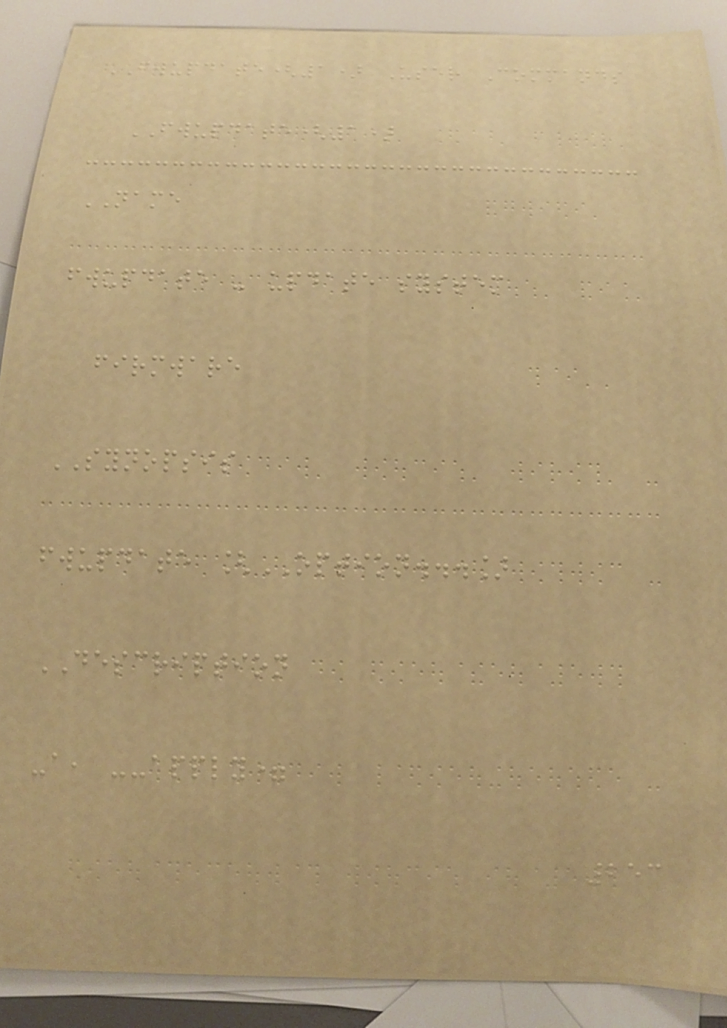FWUPDATE(1) User Commands
FWUPDATE(1)
NAME
fwupdate - update system
firmware
SYNOPSIS
fwupdate [OPTION...]
DESCRIPTION
-a, --apply=
253
